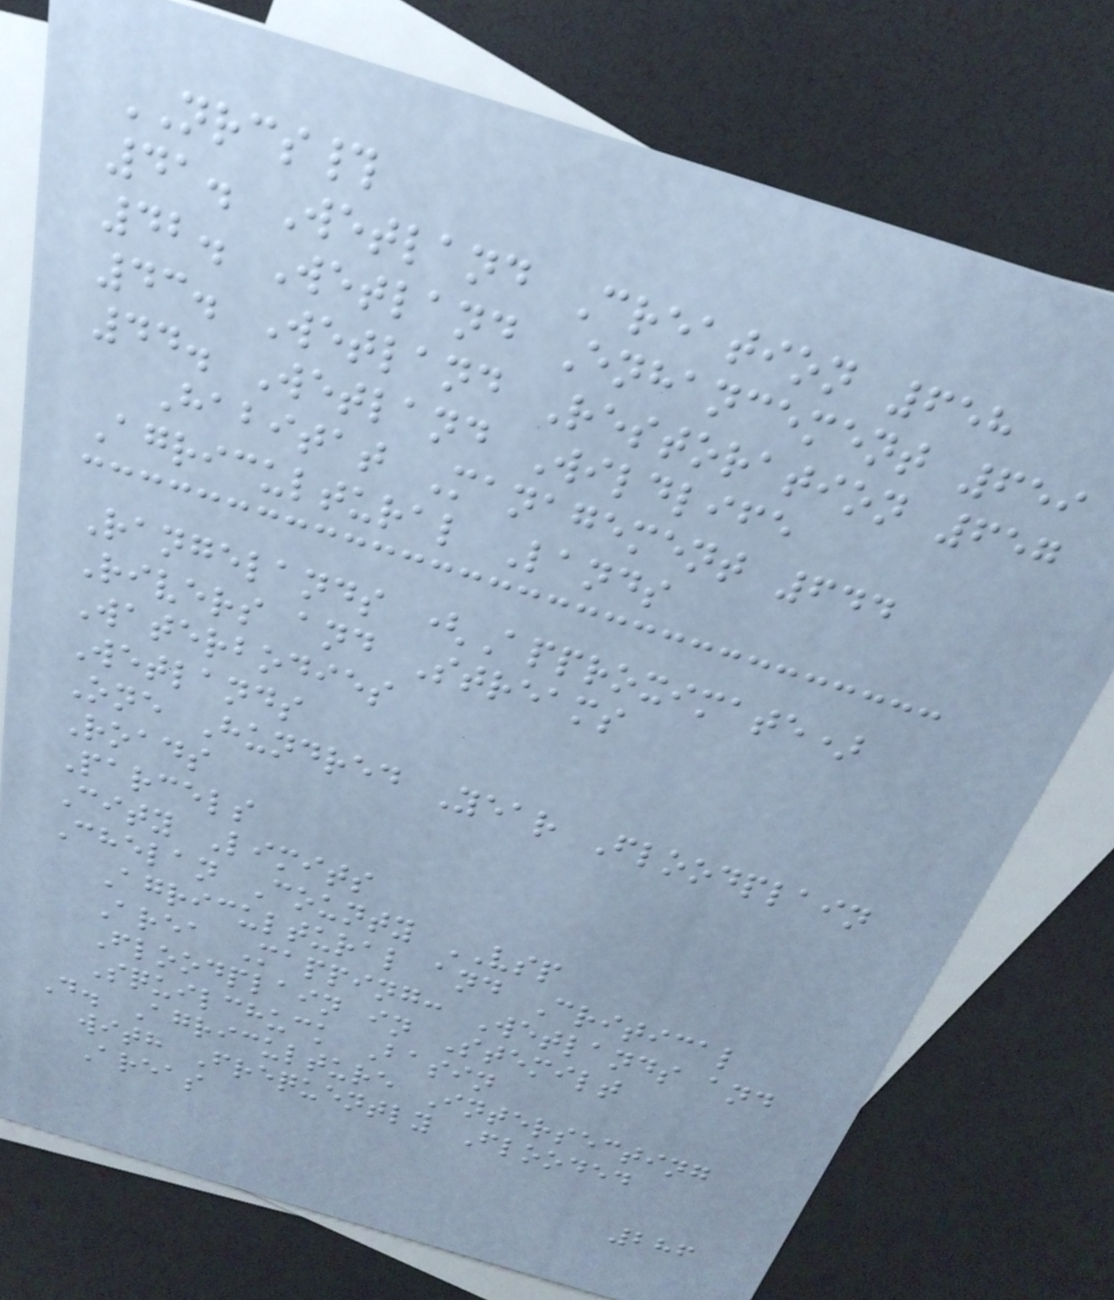NRCS#
41. Wetland Creation 658
42. Wetland Enhancement 659
43. Wetland Restoration 657
44. Wetland Wildlife
Habitat Management 644
Agricultural Lands
Rangelands (Approximate)
Rivers and Streams
Waterbodies
Wetlands
One Hundred Year Floodplain
Roads
Parcels
City Limits
Chelan County VSP
Agricultural and Critical
Area Mapping: Wetlands and
Floodplain in Stemilt
Squilchuck Basin
D. Agriculture Intersecting
with Frequently Flooded
Areas
286
